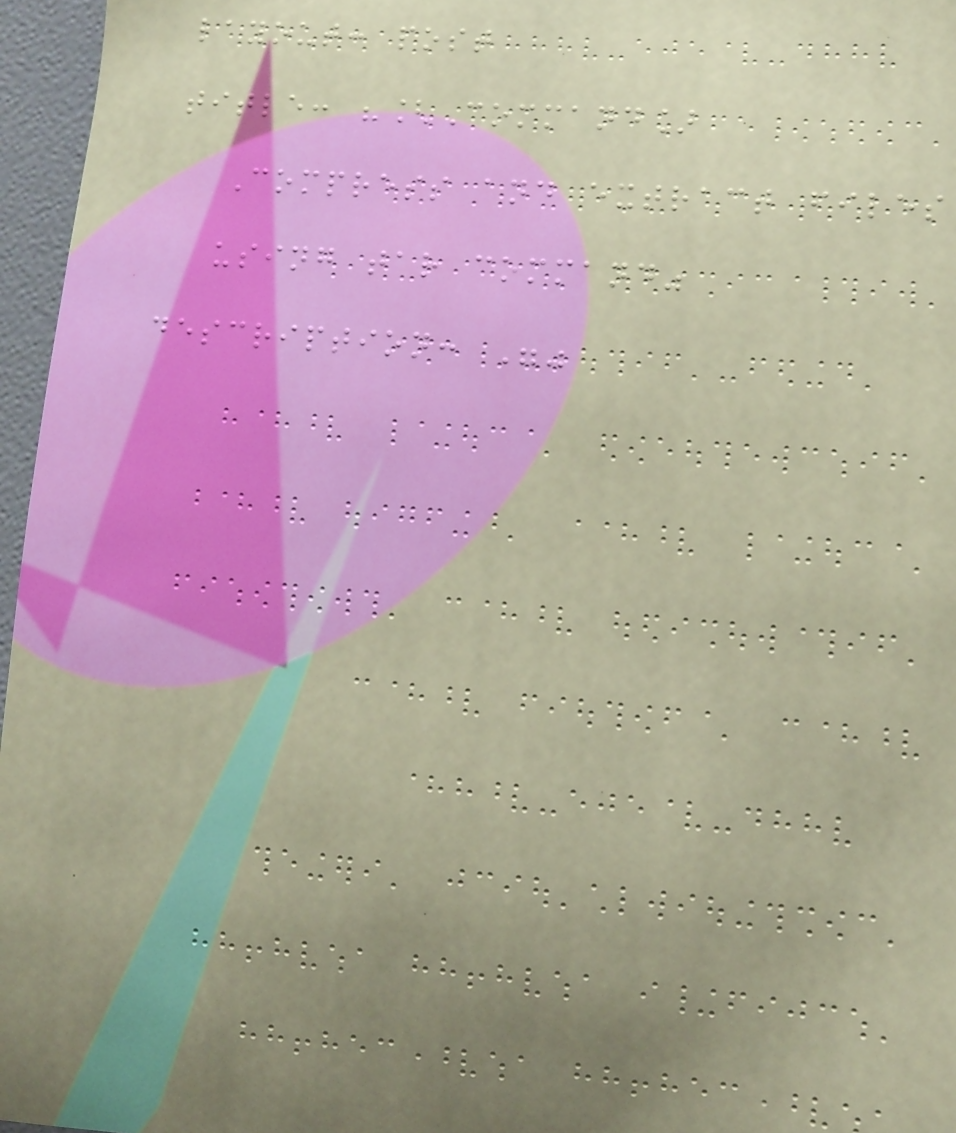layout: post
title: "[Command]
Compress and extract files
using tar command"
description: ""
